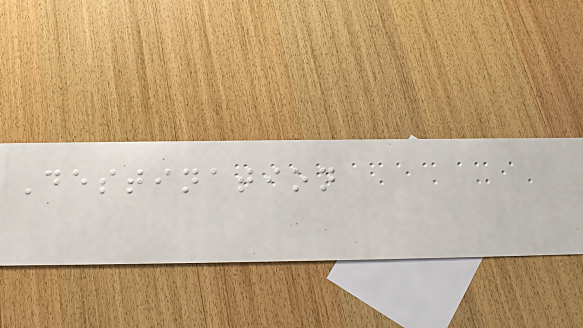Destination
